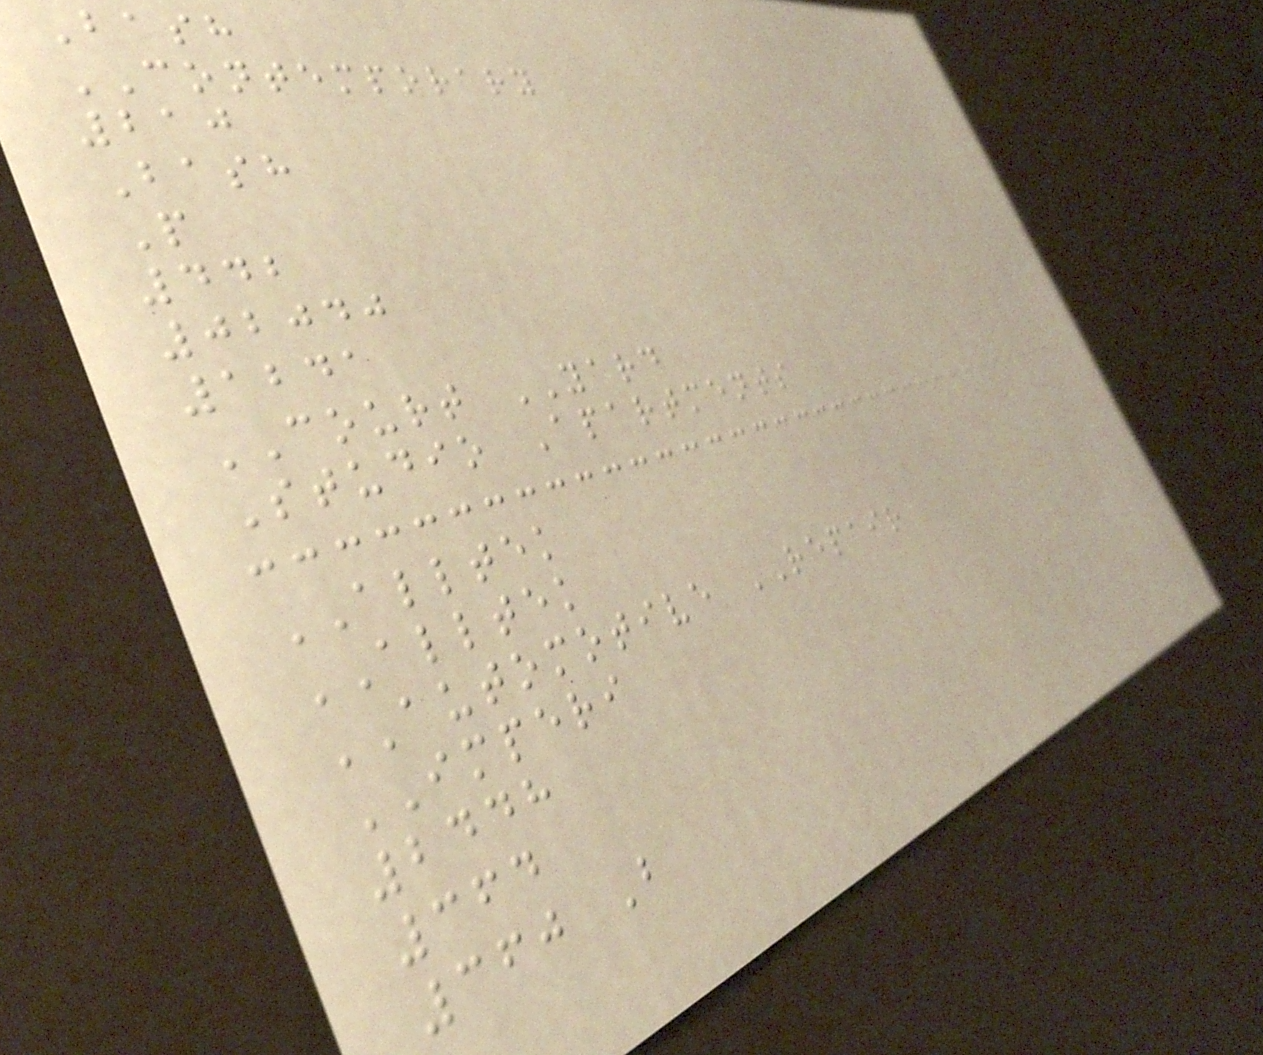Bash
CONTEMPORARY
210
Bash
P
442
02040
1241
COURT YARD
Studio Apartments
ALLTEK
ALLTEK
AUTOMOTIVE REPAIR
IMPERI
2448
364
360 B
